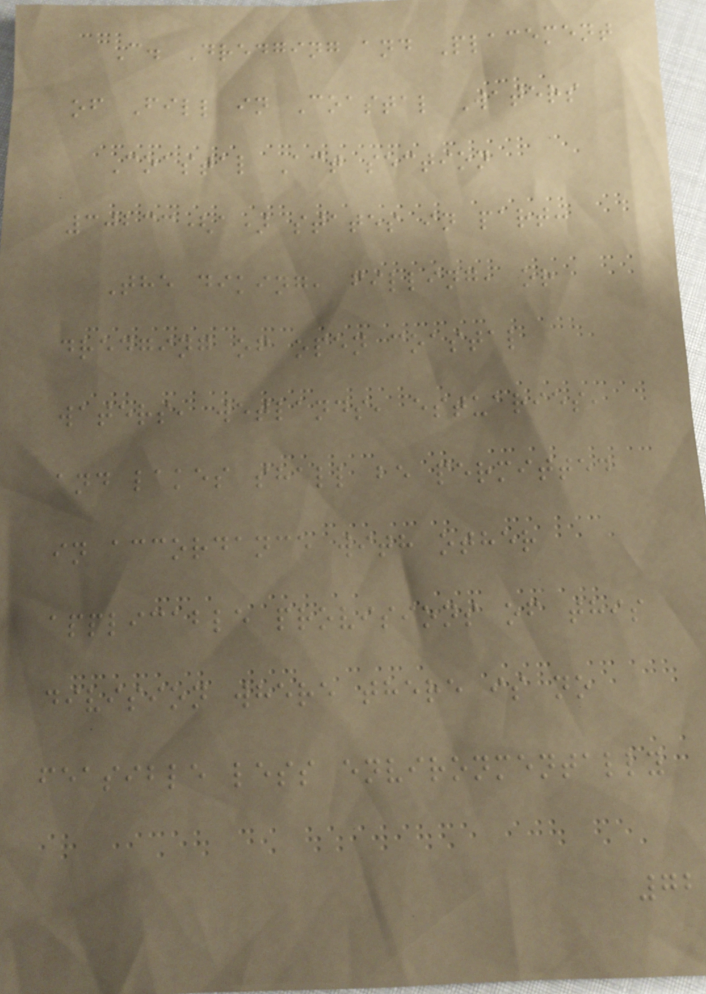C. Dredging and Placement
of Fill in Coastal Waters
Coastal Act section
30233(a) states in part:
The diking, filling, or
dredging of open coastal
waters, wetlands, estuaries,
and lakes shall be permitted
in accordance with other
applicable provisions of this
division where there is no
feasible less environmentally
72
